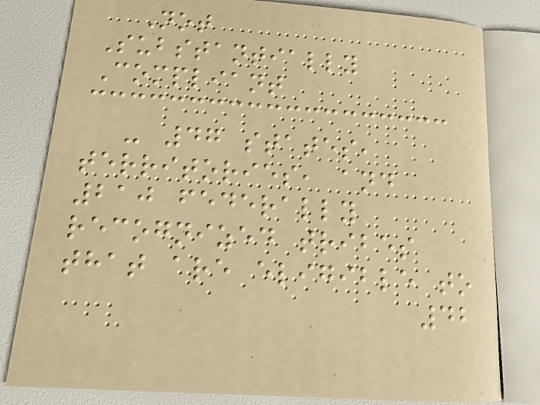Not
Substantially
Compliant
- 47 states,
territories, and
210 federally
recognized tribes
that are eligible to
42
